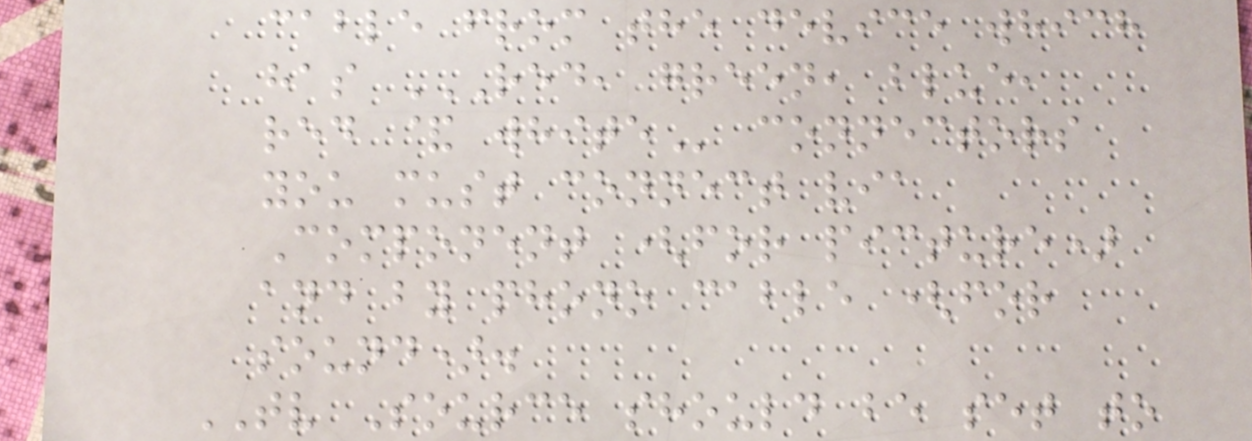cable from the device which
has RED, GREEN, BLUE,
RED & WHITE connectors
you must connect via
Component (for picture)
and by phono cable (for
sound).
TV Source should be set to
